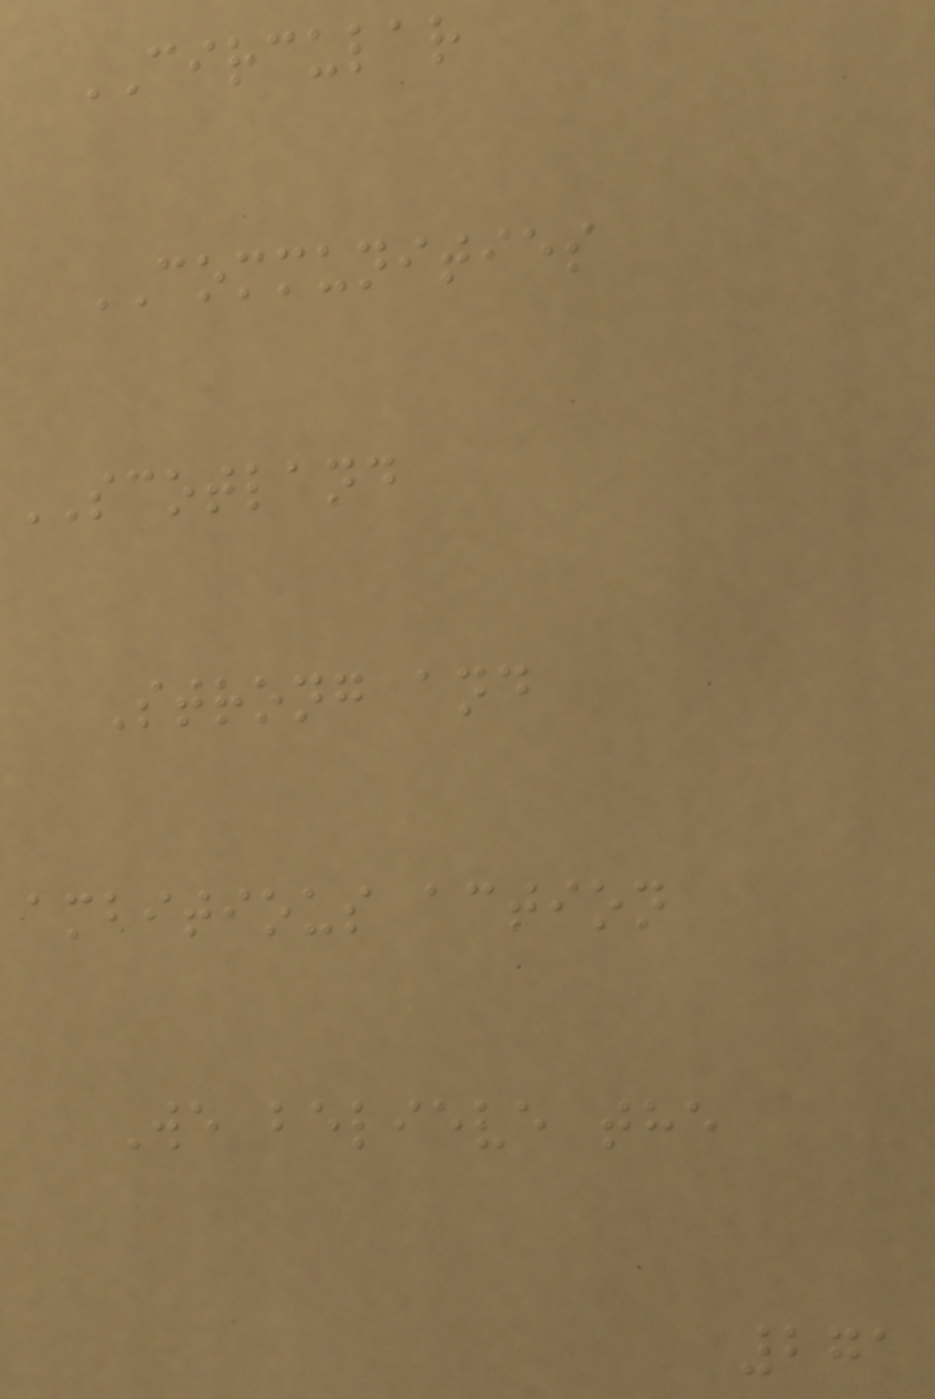CIRCULAR
COMMUNITIES
SCOTLAND
Strong and
ambitious action
We believe the
271
